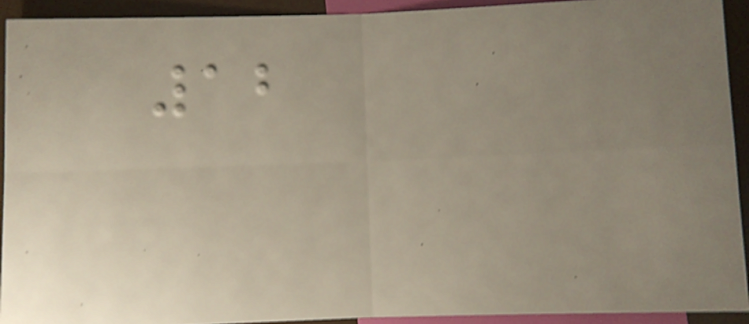12
